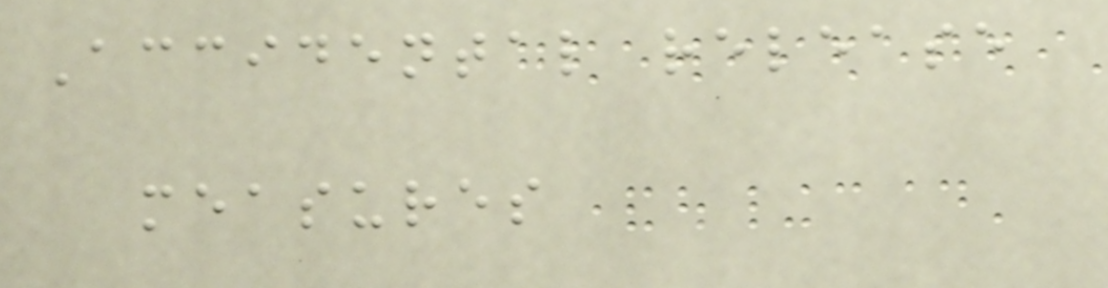Accidental release
measures
